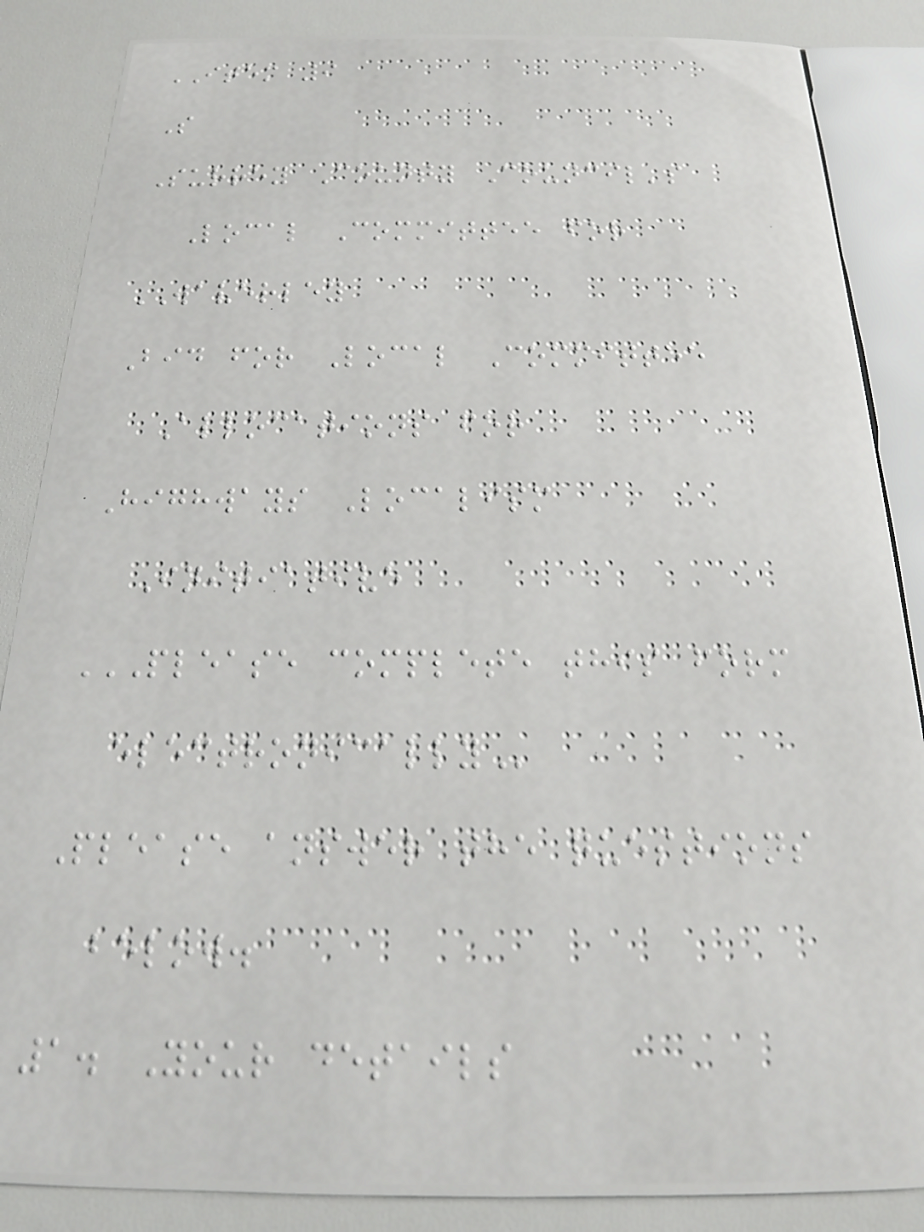ITEM 9
S
Surrey County Council's
Local Committee for
WAVERLEY
Bid for Local Committee
Allocations for
Highways Localism
Initiative
PLEASE COMPLETE THIS FORM
ELECTRONICALLY
Please answer the questions
below.
1. Your details
